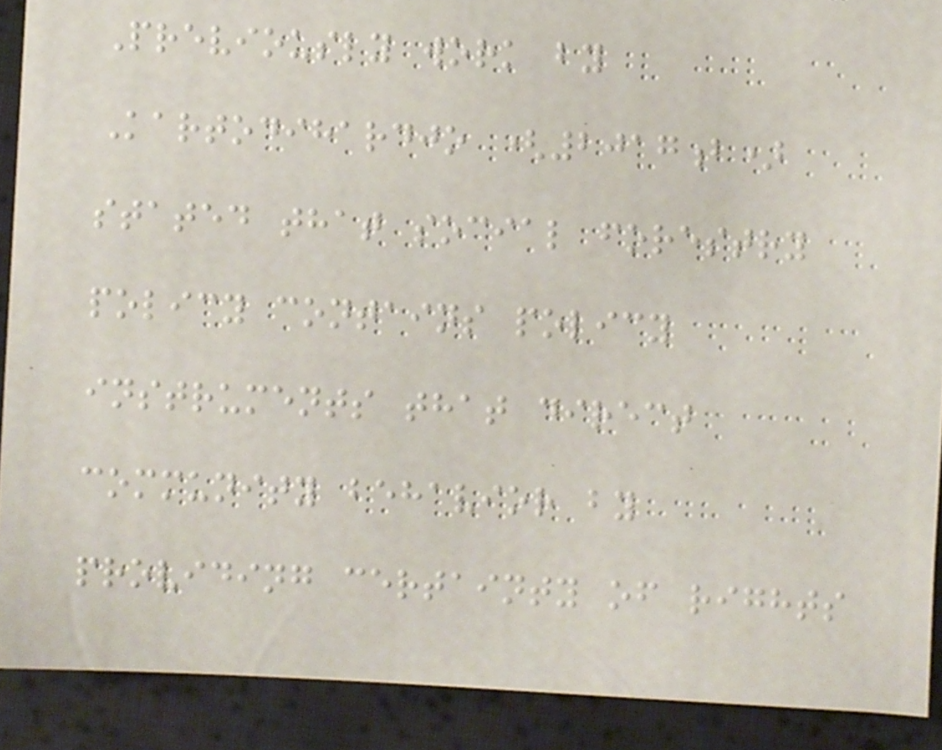Previously work by
Kartodihardjo (2017b)
stated that social forestry
policy contains policy
instruments that direct
community behavior by
providing certainty of rights
